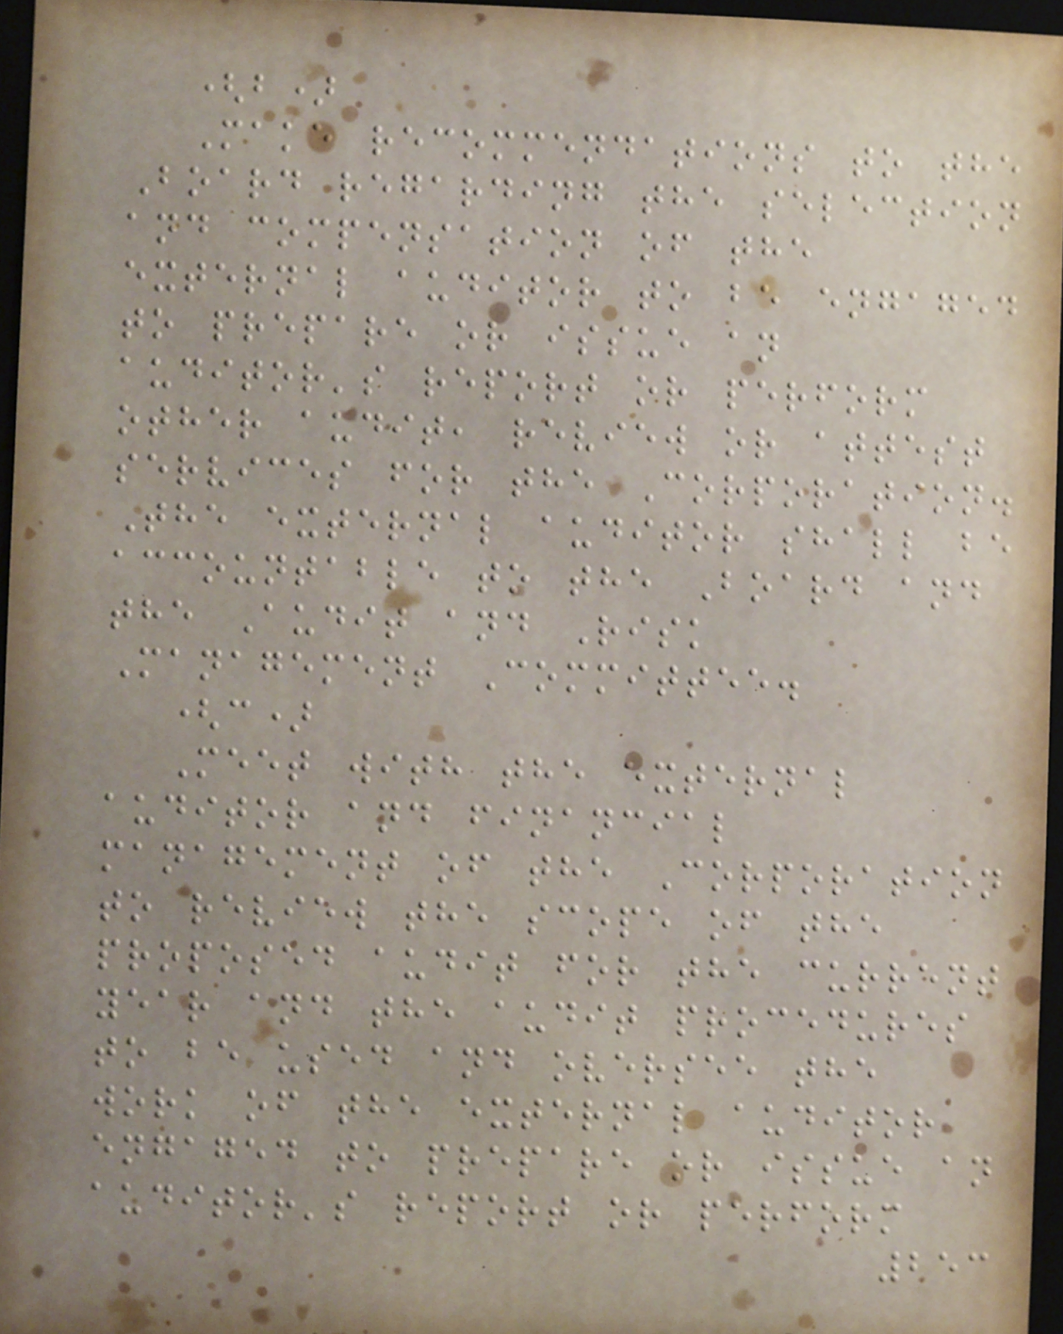(b)
Make recommendations to the
Board regarding the selection
and compensation of the
external auditor to be engaged
to prepare or issue an
auditor's report or perform
other audit, review or attest
services for the Corporation.
The external auditor shall be
accountable to the Board and
the Audit and Risk
Management Committee.
(c)
Meet with the external
auditor and financial
management of the Corporation
to review the scope of the
proposed audit for the current
year and the audit procedures
to be used and oversee the
work of the external auditor
engaged to prepare or issue an
auditor's report or perform
253
